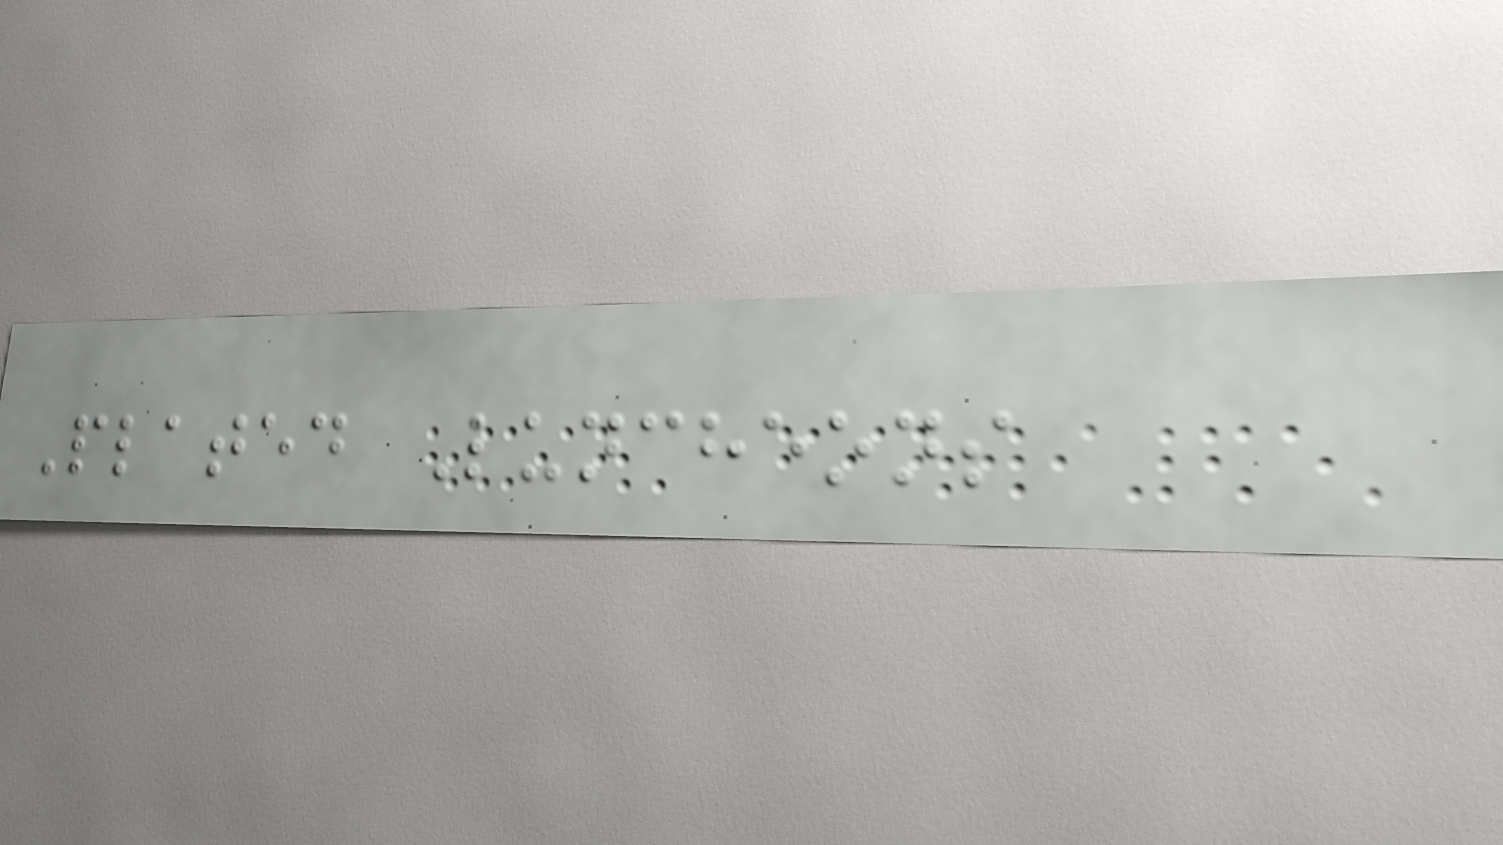Plated Luncheons
